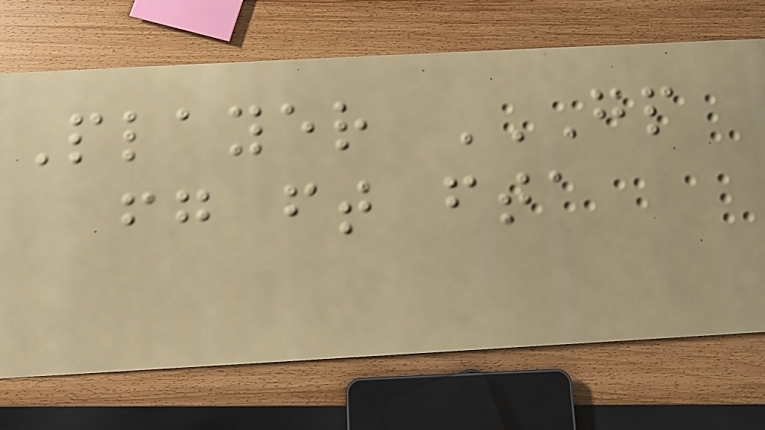Player GP
FG FT FTA
